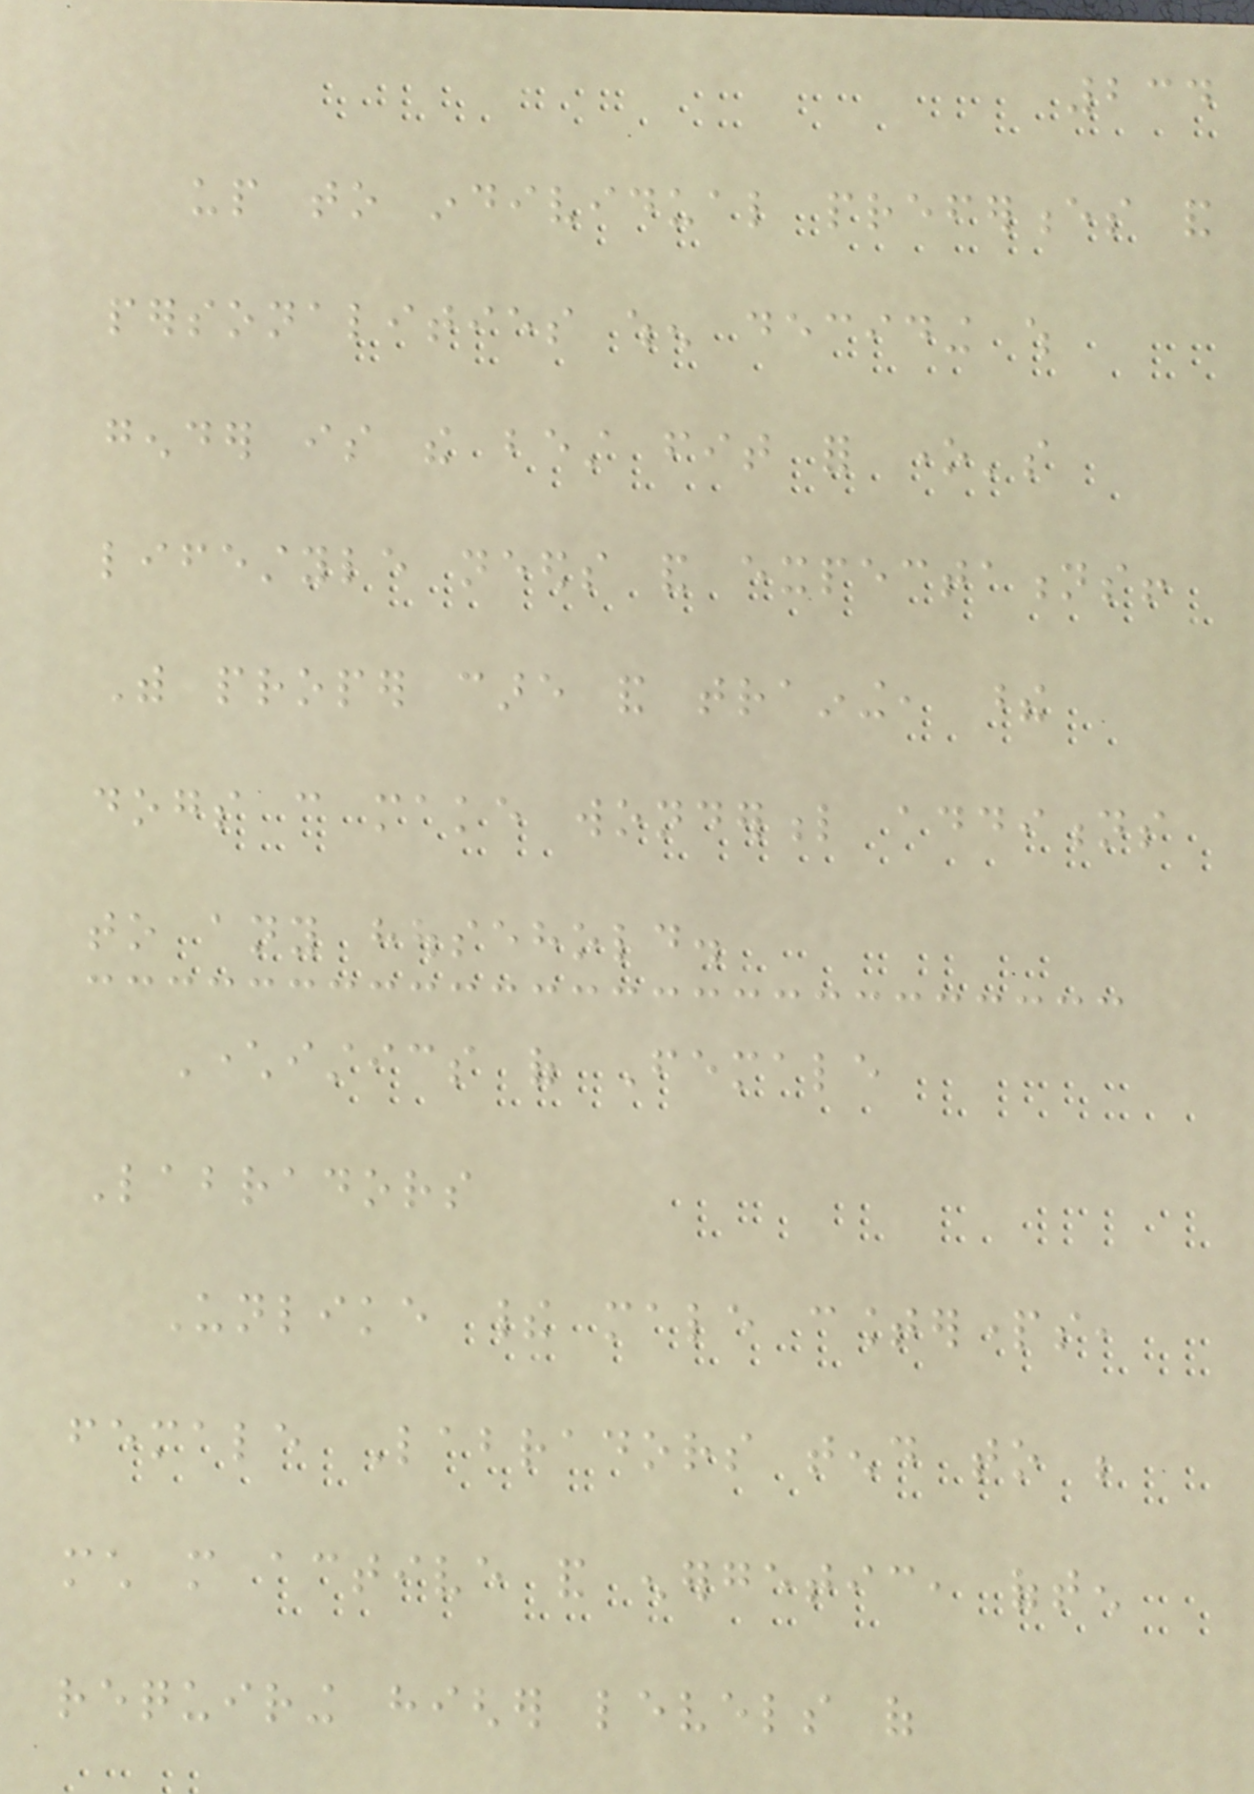234
up to individual preferences and
personalities when deciding which
gender is the best fit for one's
lifestyle needs and expectations!
With proper care and training, these
dogs can make wonderful additions
to any household.
Characteristics of Female
Labradors
Unlike their male counterparts,
female Labradors tend to be
much more active and energetic, often
requiring higher levels of
